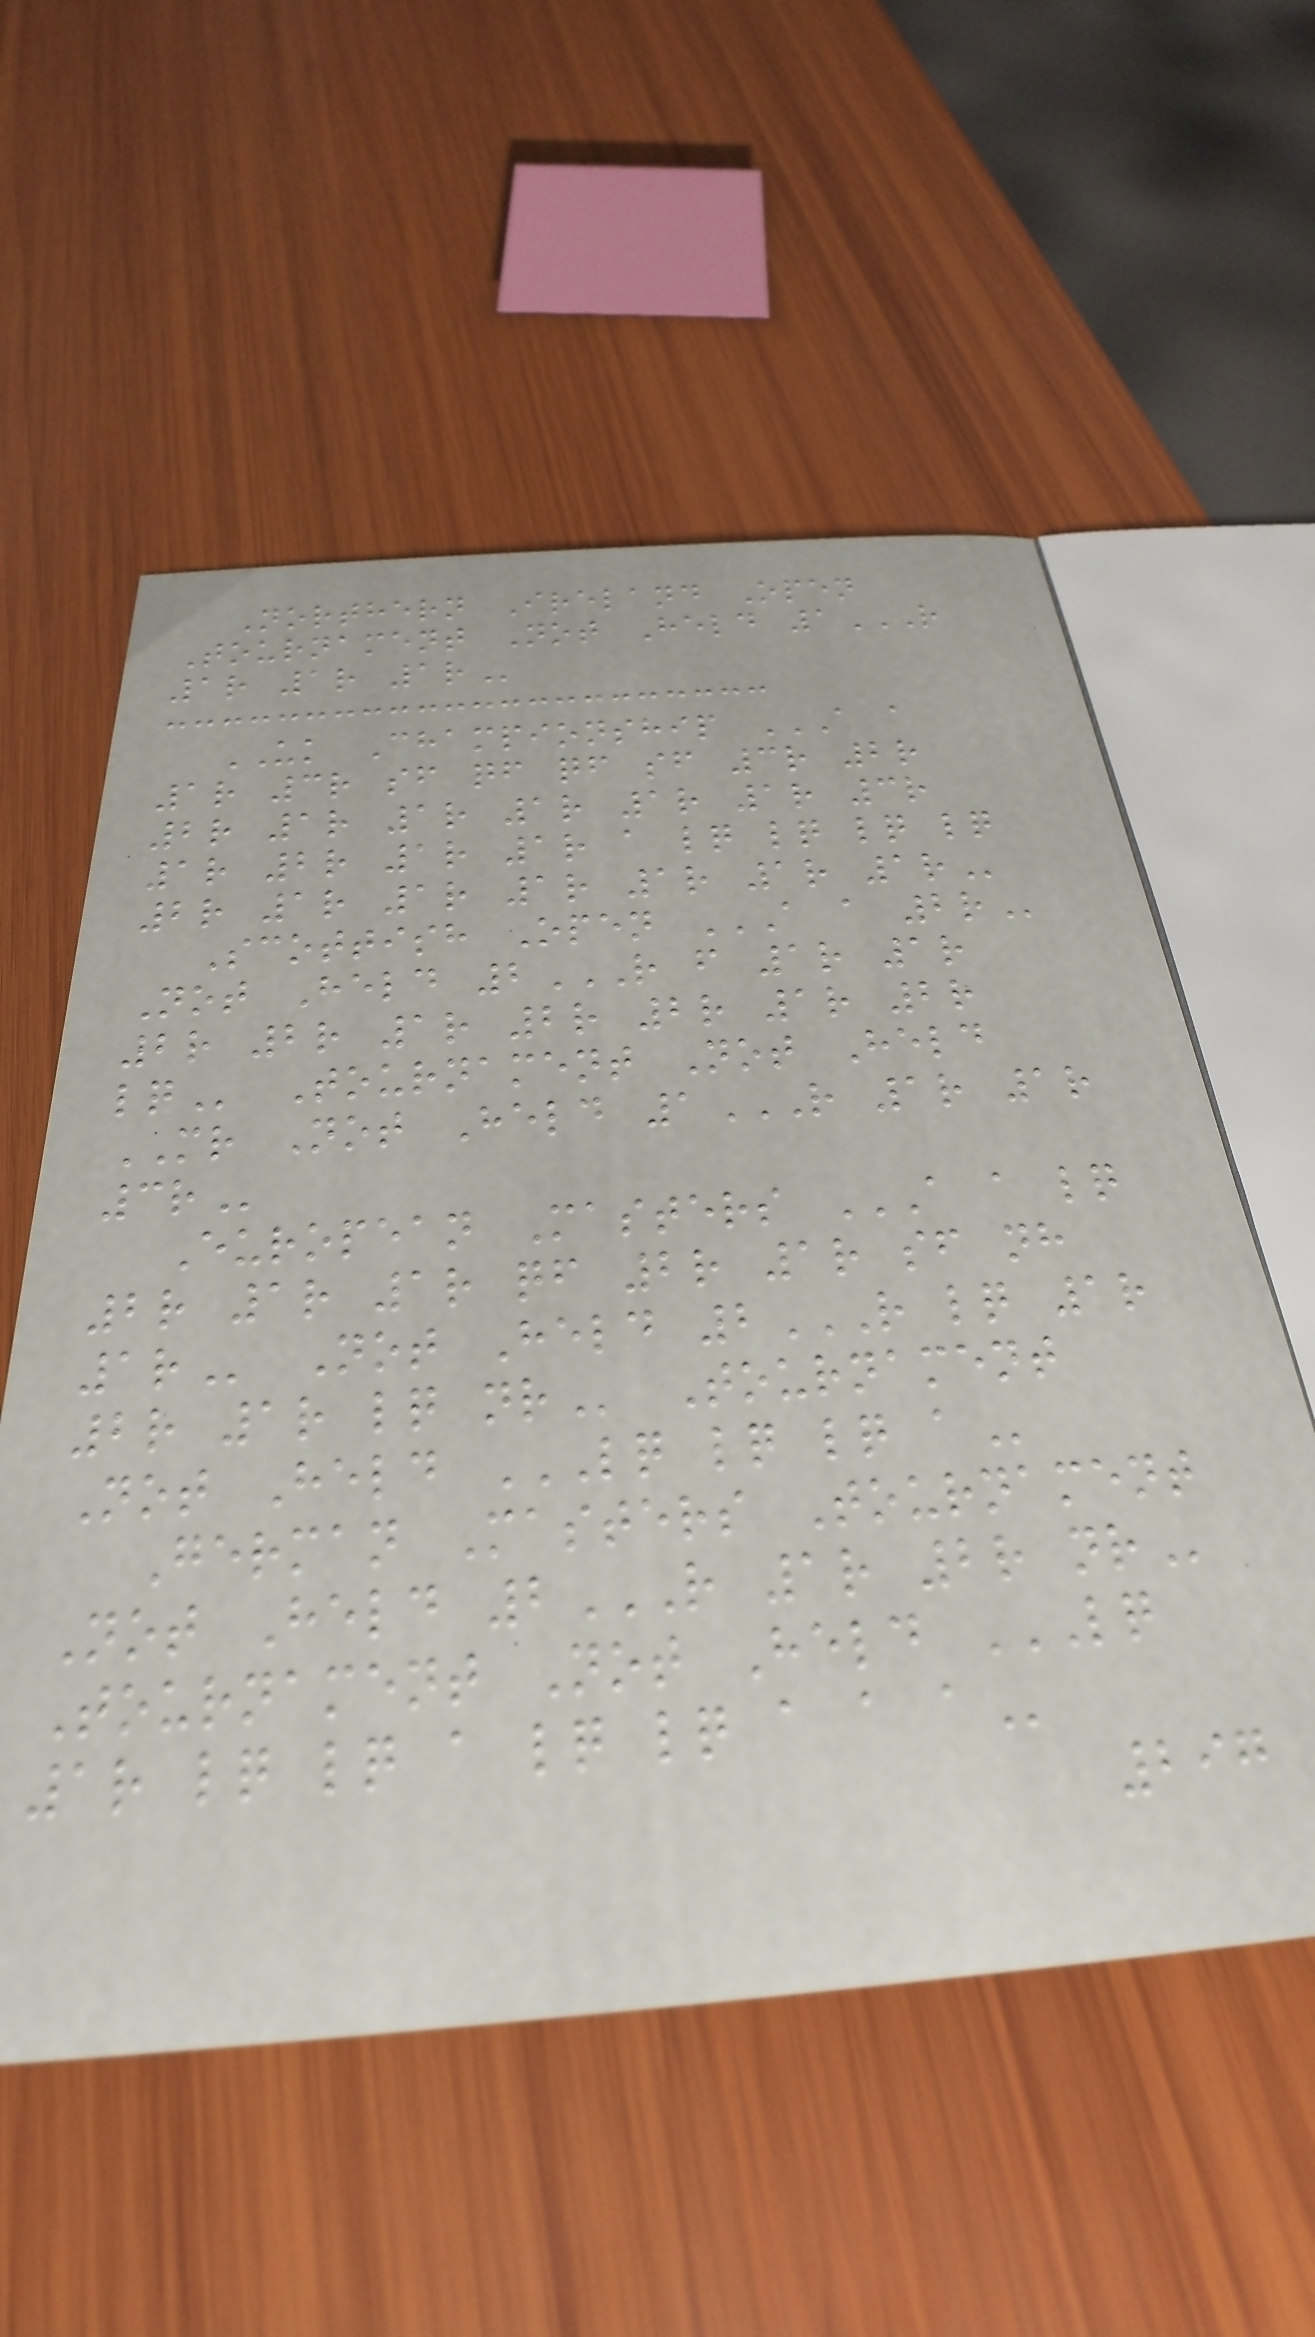Northern Ireland Open
Tournament Not Held 1R
1R 1R 1R
UK Championship A A
1R 3R SF QF QF SF 3R 2R
2R 1R 1R 1R 1R 1R 3R
1R 2R 1R 1R A LQ LQ LQ LQ
2R 1R 1R 1R 1R 1R 1R
Scottish Open A A 2R
Not Held 2R F 1R 1R
2R 2R 1R 2R 2R 1R 2R
LQ Tournament Not Held
MR Not Held 1R 1R 1R
3R
European Masters A A LQ
2R 1R 1R QF 2R 1R SF NH
1R Not Held 2R LQ 1R
2R 1R LQ NR Tournament
Not Held LQ LQ LQ A
German Masters Tournament
Not Held 2R 1R 2R NR
Tournament Not Held LQ
1R LQ LQ A LQ LQ A A A
297
